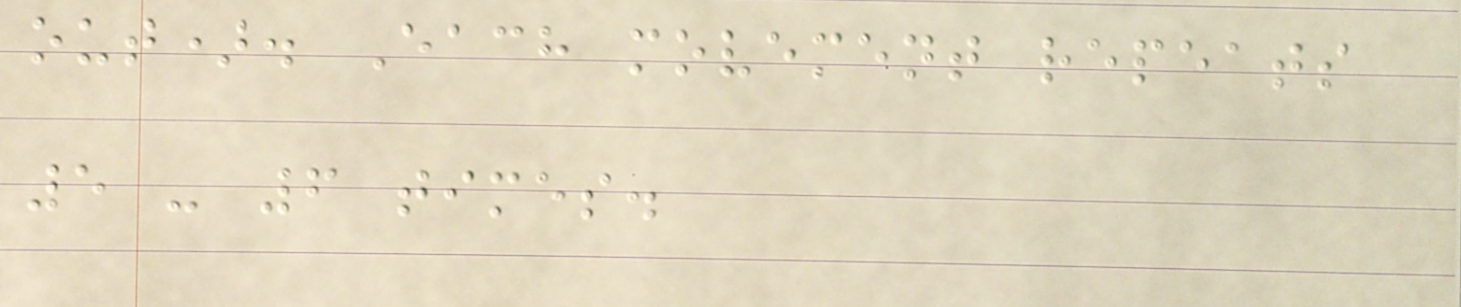out). Each movement repeats
5 - 6 times.
